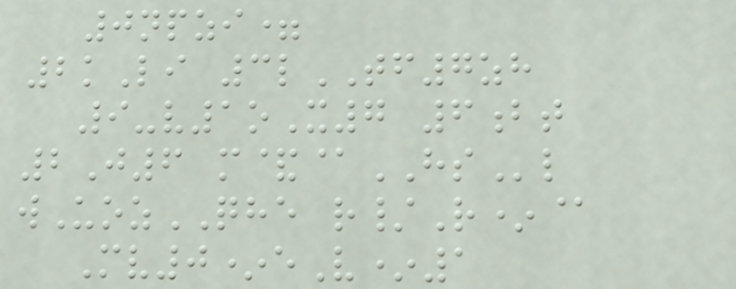0npzi=
2kLi 3lTF7zh
9-v1oX7 6bt
2J6 m&@HSl
wUozQHE r/R*@
Mv0*eV*1
